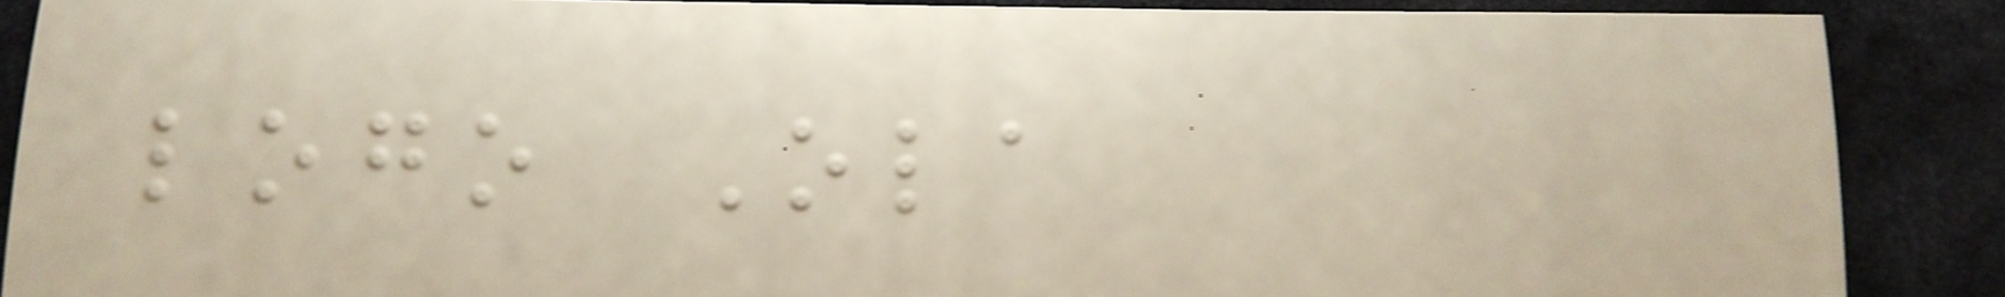logo Ola
